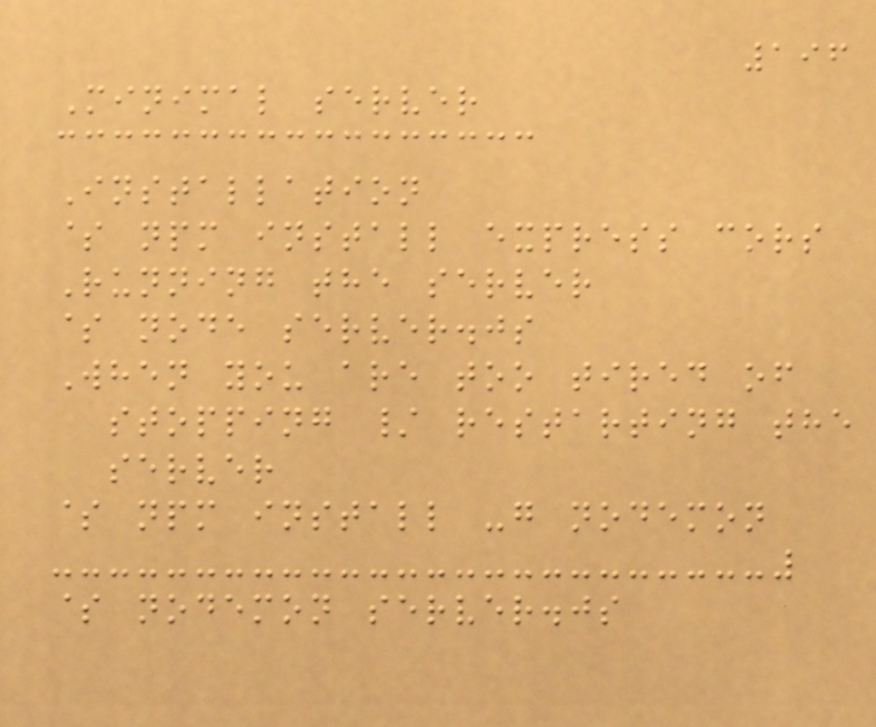196
Minimal server
Installation
$ npm install express cors
Running the server
$ node server.js
When you are too tired of
stopping / restarting the
server
$ npm install -g nodemon
$ nodemon server.js
